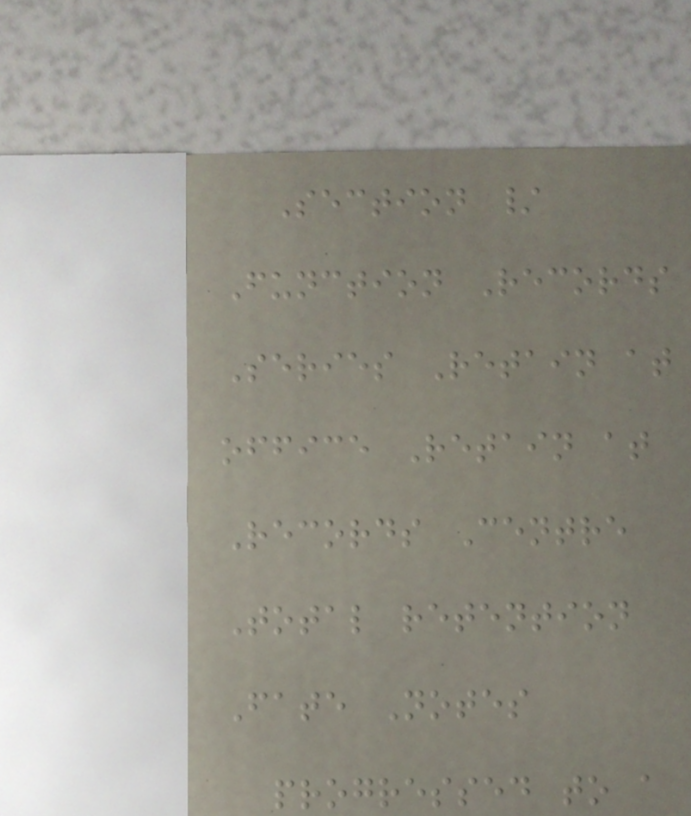Section /
Function Records
Series Retain at
office Retain at
Records Centre
Total retention
Fate Notes
progressed to a
